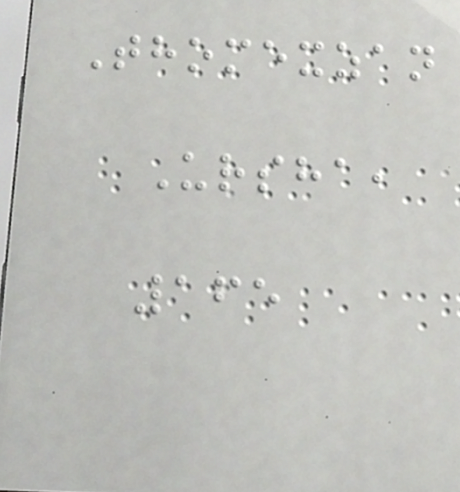Thomexzan
Ursha,
165
